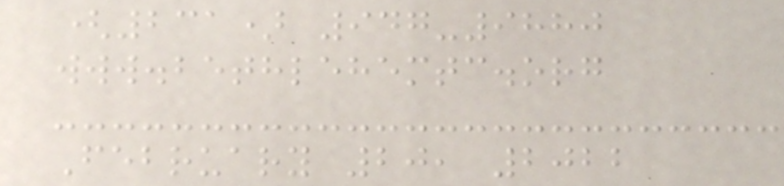(231) 947-9880
www.bethlehemtc.org
February 20, 2022
